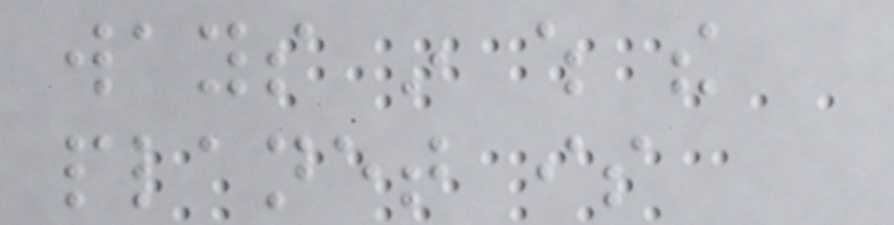ways in which the
planet is
